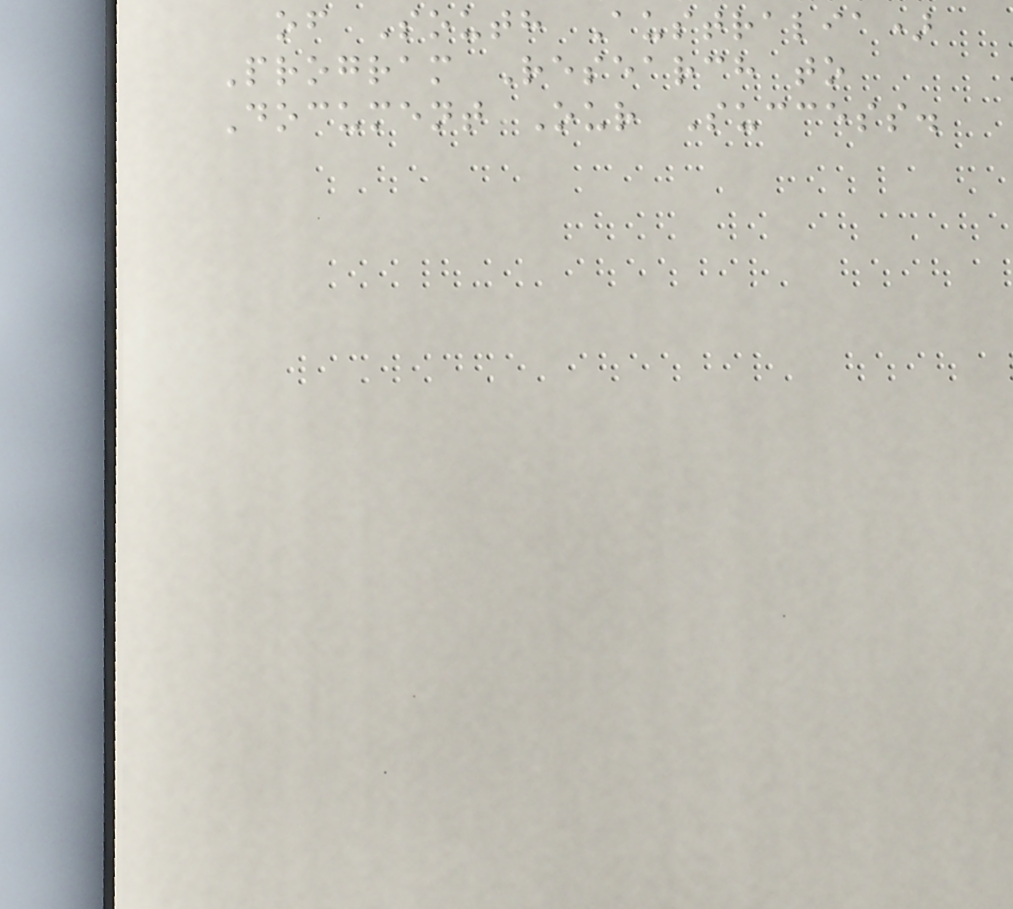of South Australia)
Program Research to
Document Our Success.
